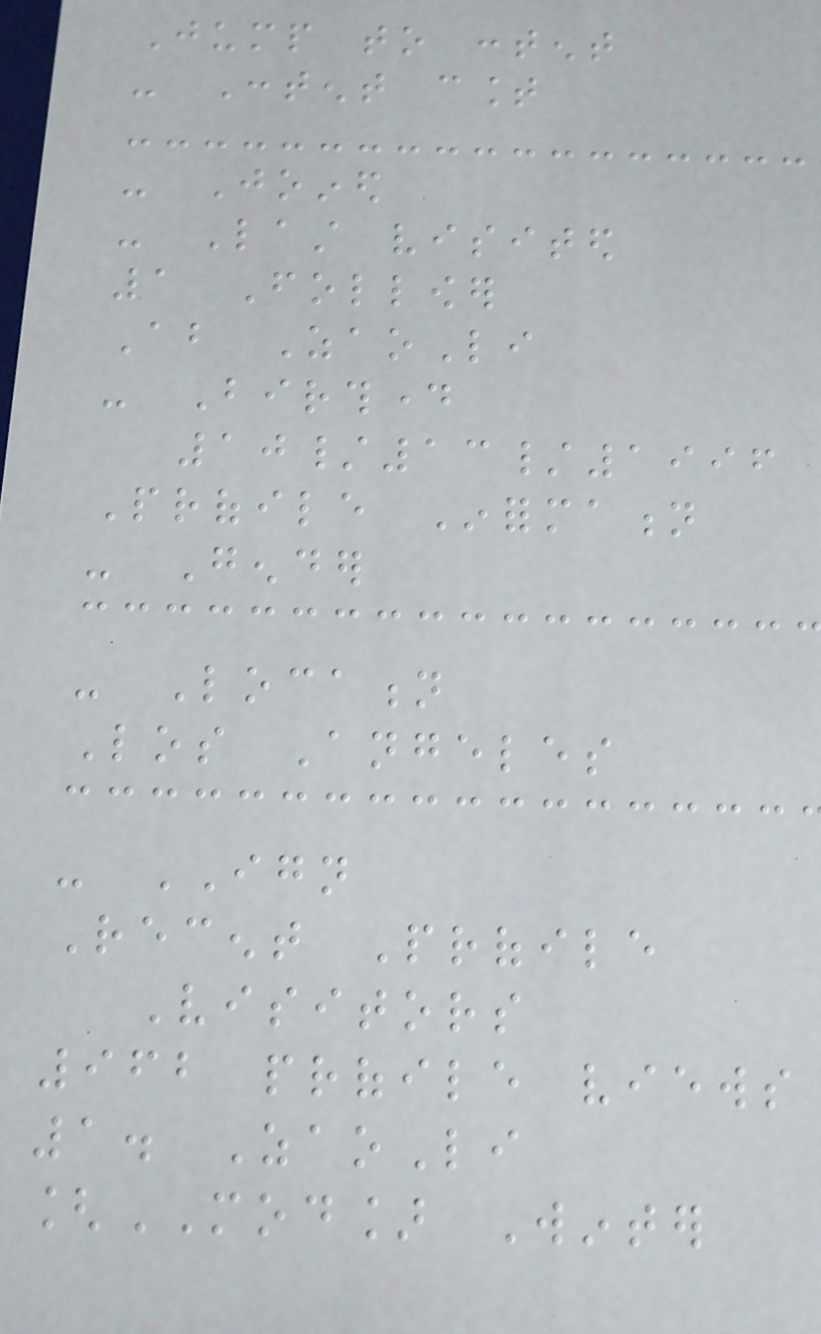Jump to content
- Content count
- Joined
- Last visited
1 Follower
About ZaoLi
- Birthday
10/13/1996
Profile Information
- Gender
- Location
Los Angeles
- IGN
Recent Profile
Visitors
962 profile views
1. ZaoLi
[MOD] Winter
